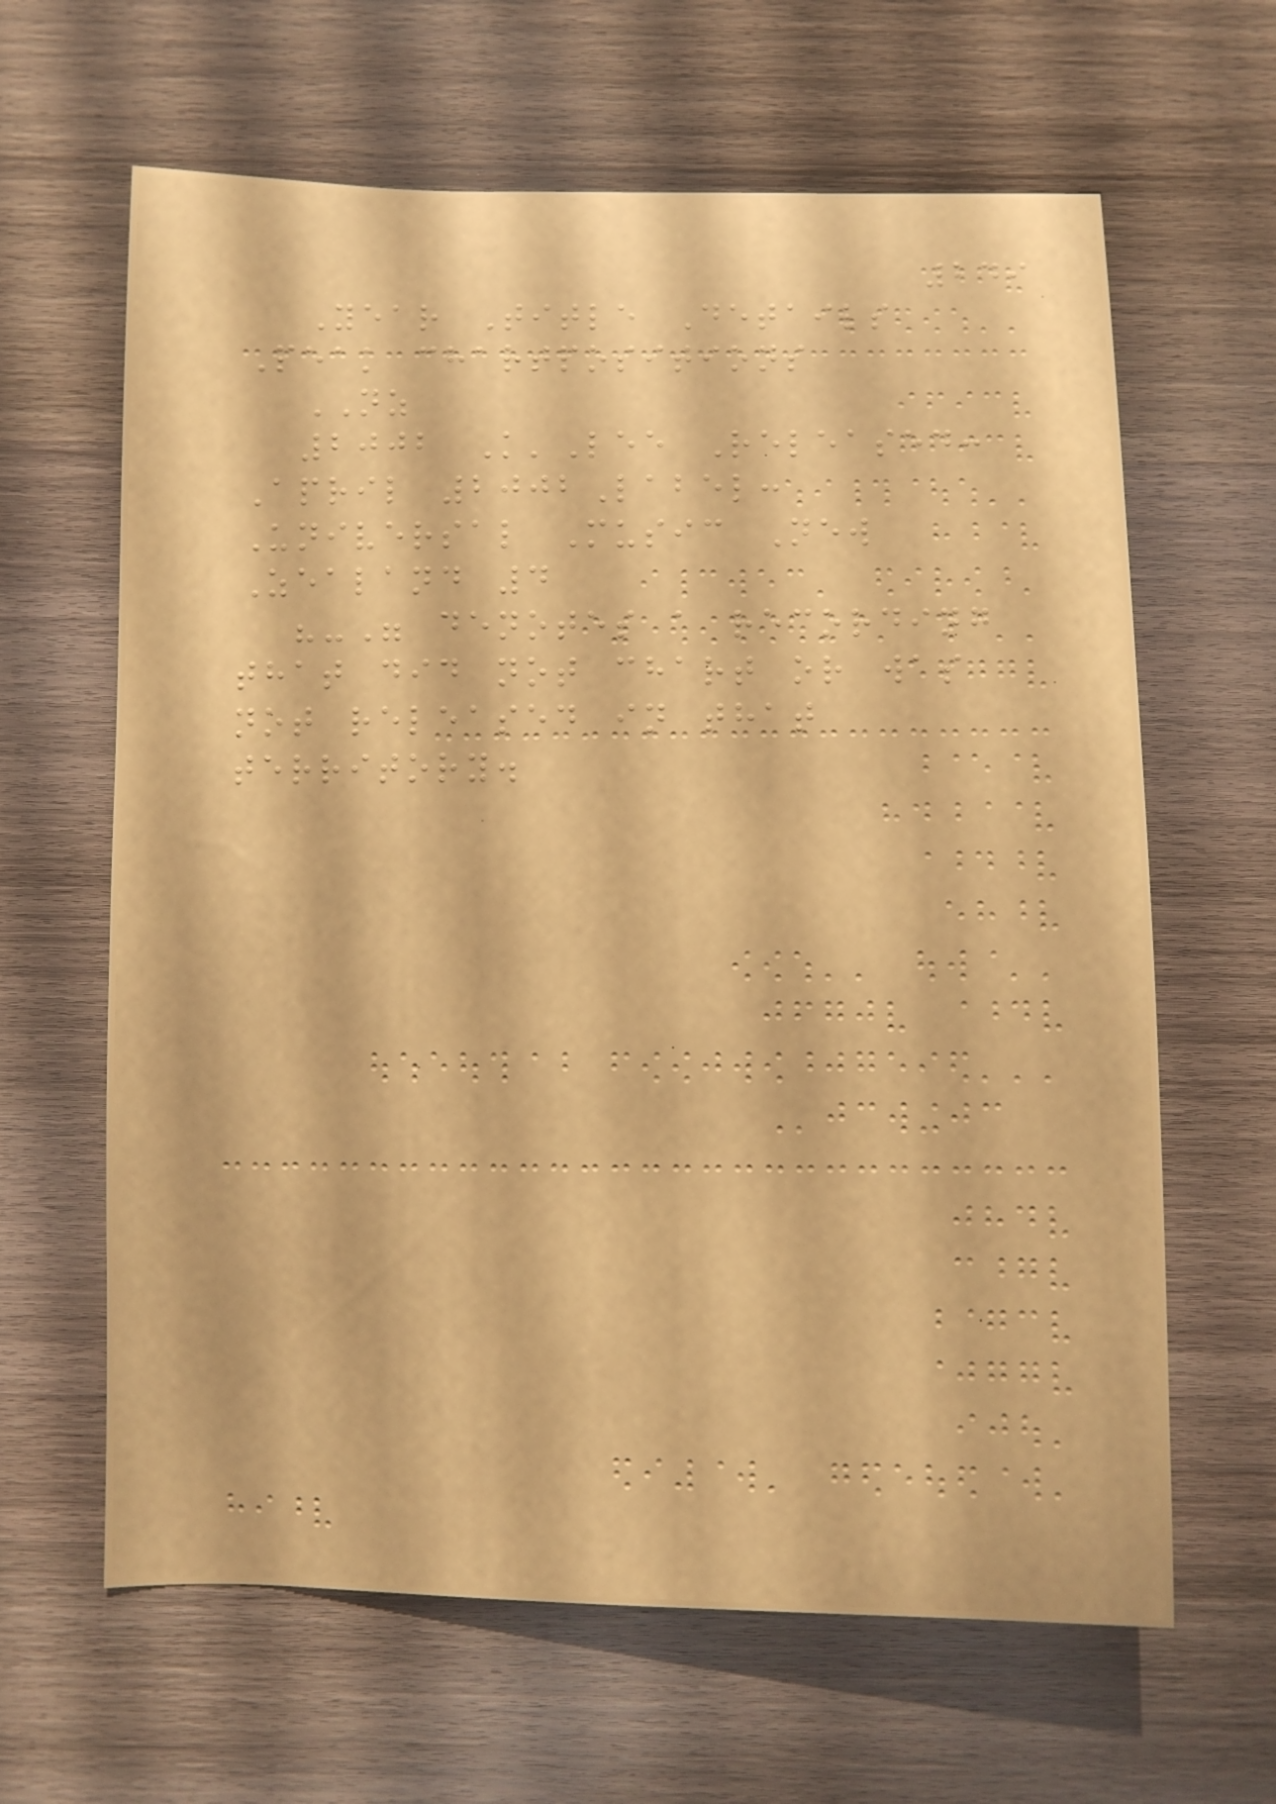249
Year Title Details
Peak chartpositions
NZ
2002 K'Lee Released:
April 2002Label:
Universal Music New
Zealand 4
"-" denotes a recording
that did not chart or was
not released in that
territory.
